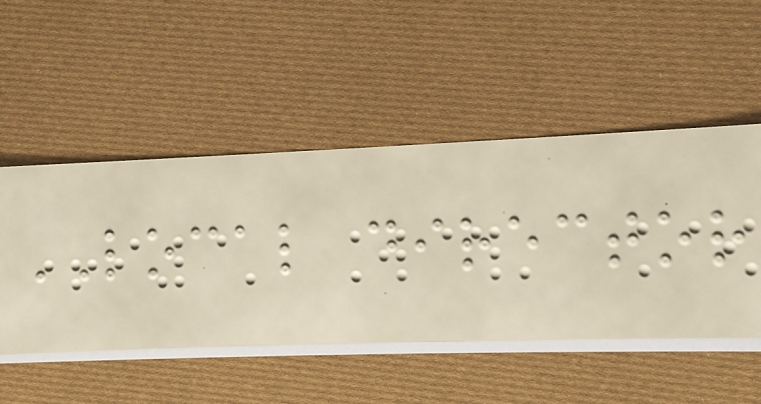LOCAL director
